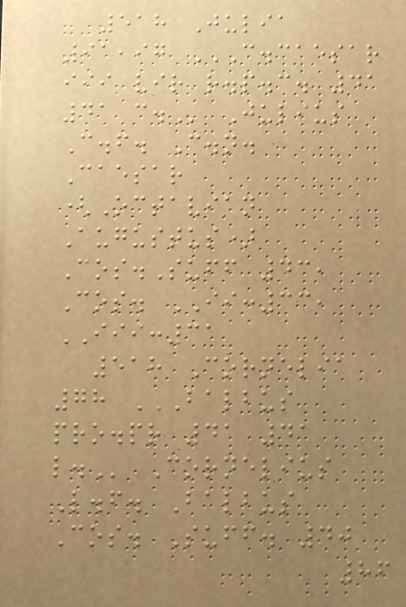518 Julia
91,97 C.CAESAR
III VIR R.P.C. 41
41 C. Julius
C.f. C.n.
Caesar
(Octavian
Augustus)
Cos.Suff 43,
Cos. II:33,
III:31
518 Cornelia
78 BALBUS
PRO.PR 41 41
L. Cornelius
L.f. Balbus
Cos. Suff. 40
86
